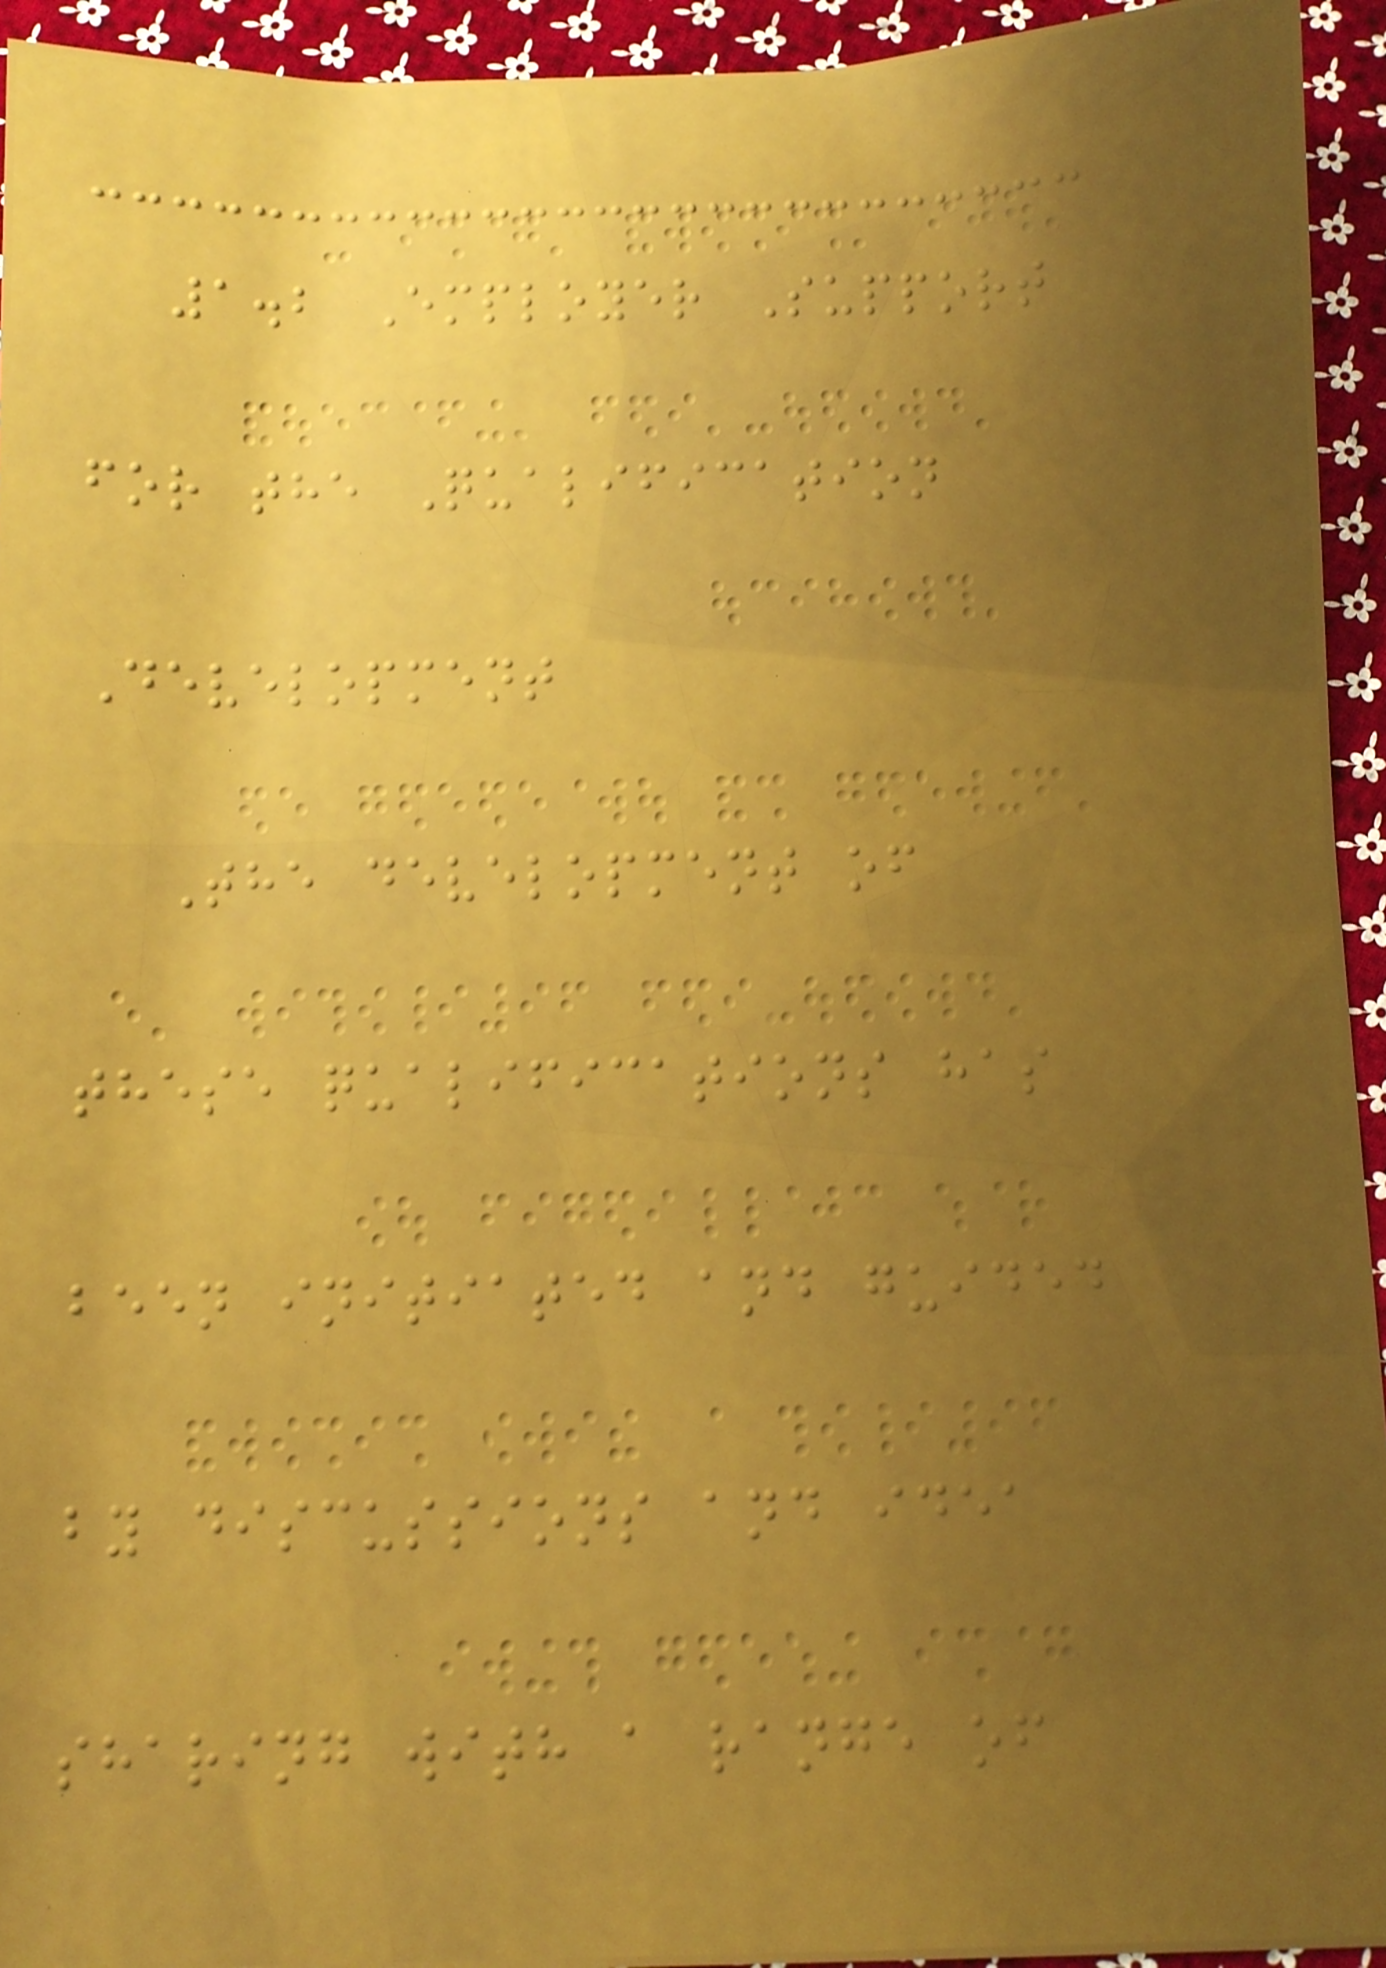1.2 Employer Support
for the Qualification
Development
The development of
these qualifications has
been initiated and guided
by discussions and idea
sharing with a range of
